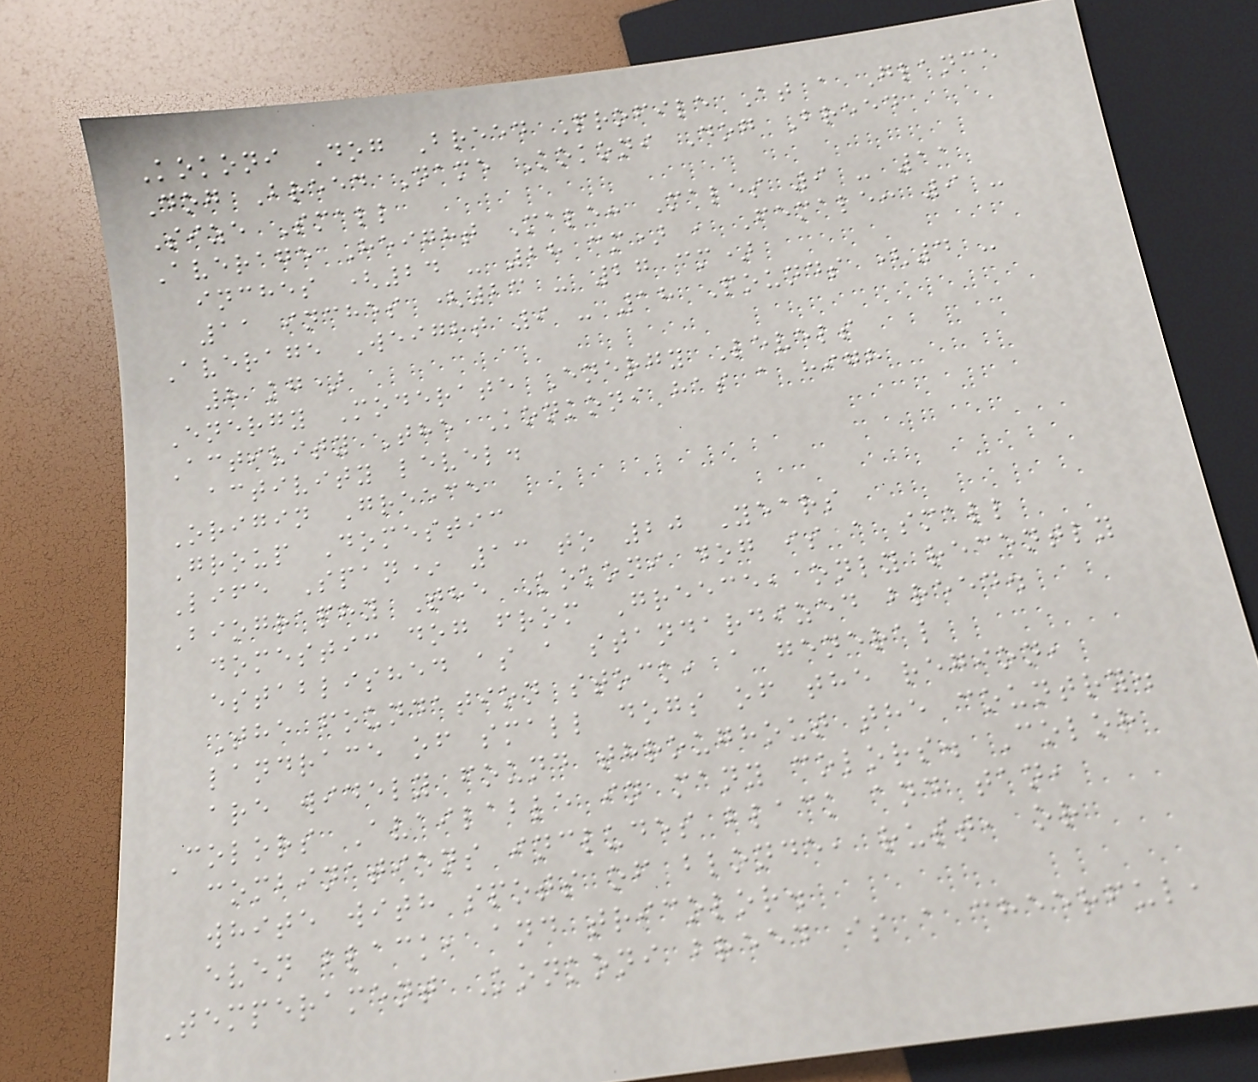Kokoni Dog Breed Profile At a Glance
Dog Breed Name Kokoni Dog Breed
Size Small
Average Height Male: Males 9 - 11
inches (24 - 28 cm) , Female: 9 -
11 inches (23 - 27 cm)
Average Weight 9 - 18 Pounds (4 -
8 kg)
Energy Moderate Energy Levels
Activity The Konkoni has a high
activity level.
Origin Greece
Group Domestic
Life Span* 13 to 20 Years
Biography The Kokoni dog is a small
domestic dog from Greece, only recently
established as a standardized breed.
The foundation stock, a general
landrace of small dogs of the region,
are widely found throughout the country.
Colors Available in many colors. Color
combinations includes black and tan,
white with spots of blonde, rust, or
even black, and tricolor.
Temperament Konkoni breed is a cheerful,
